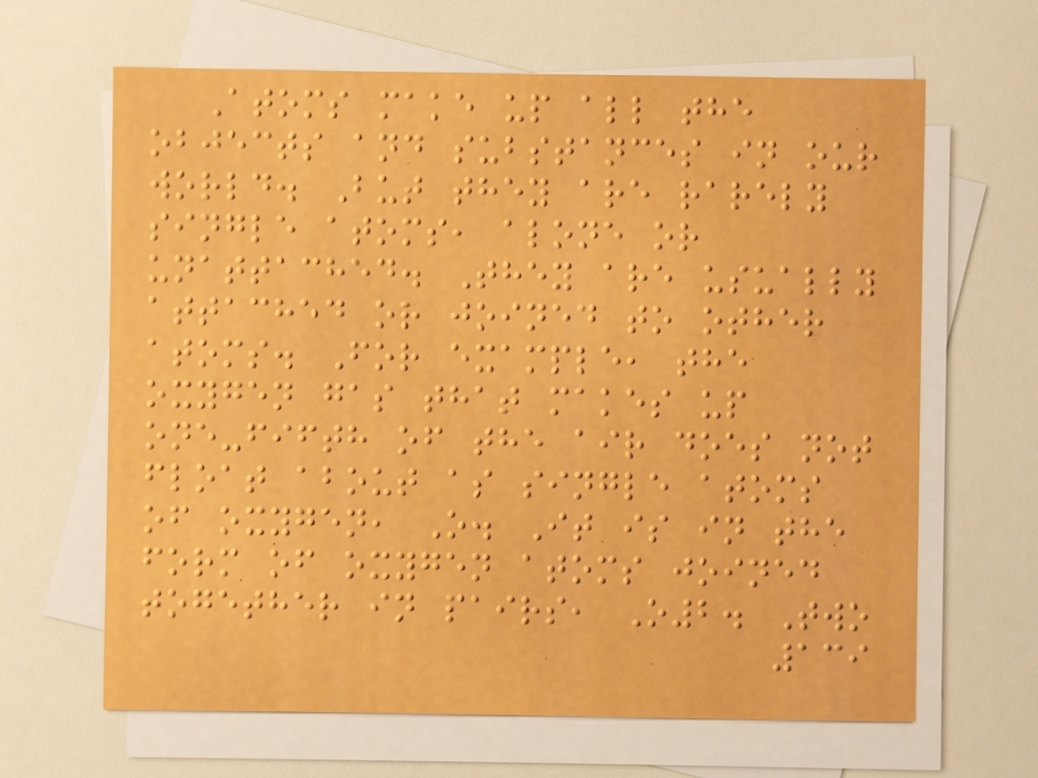Atoms make up all the
objects and substances in our
world. But they are rarely
single atoms, alone or
unattached. They are usually
attached or joined to other
atoms. For example, the
oxygen gas that makes up
one-fifth of the air does not
float about as single atoms
of oxygen, O. It is in the
form of oxygen atoms joined
together in pairs, O2. Two
139
